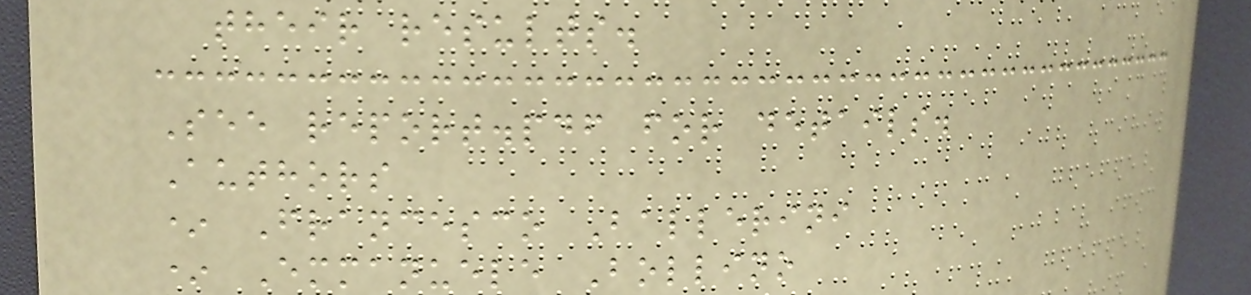their results.
See report.pdf for details.
Authors
* Francesco Ballerini
* Emmanuele Bollino
